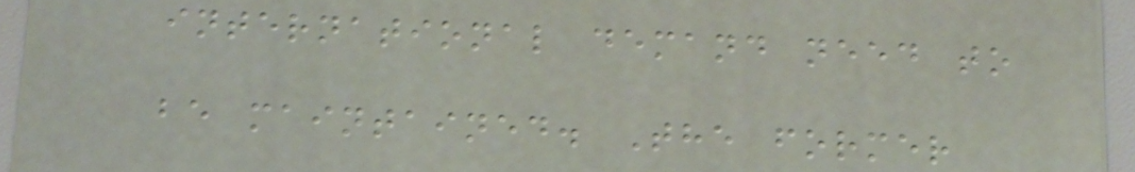international demand need to
be maintained. The former
